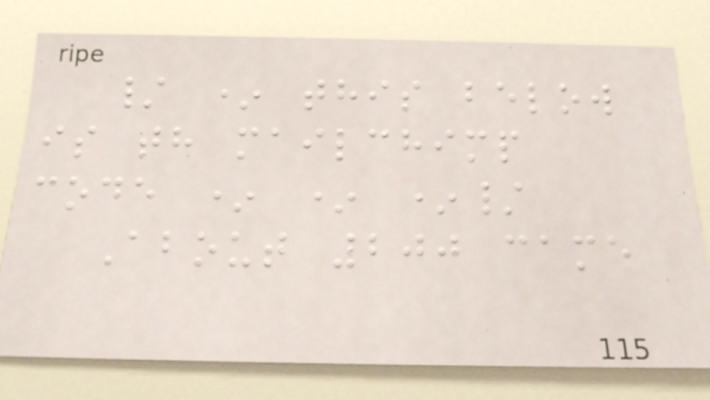/ * this below
is th mailchimp
code * * */
About 200 came
